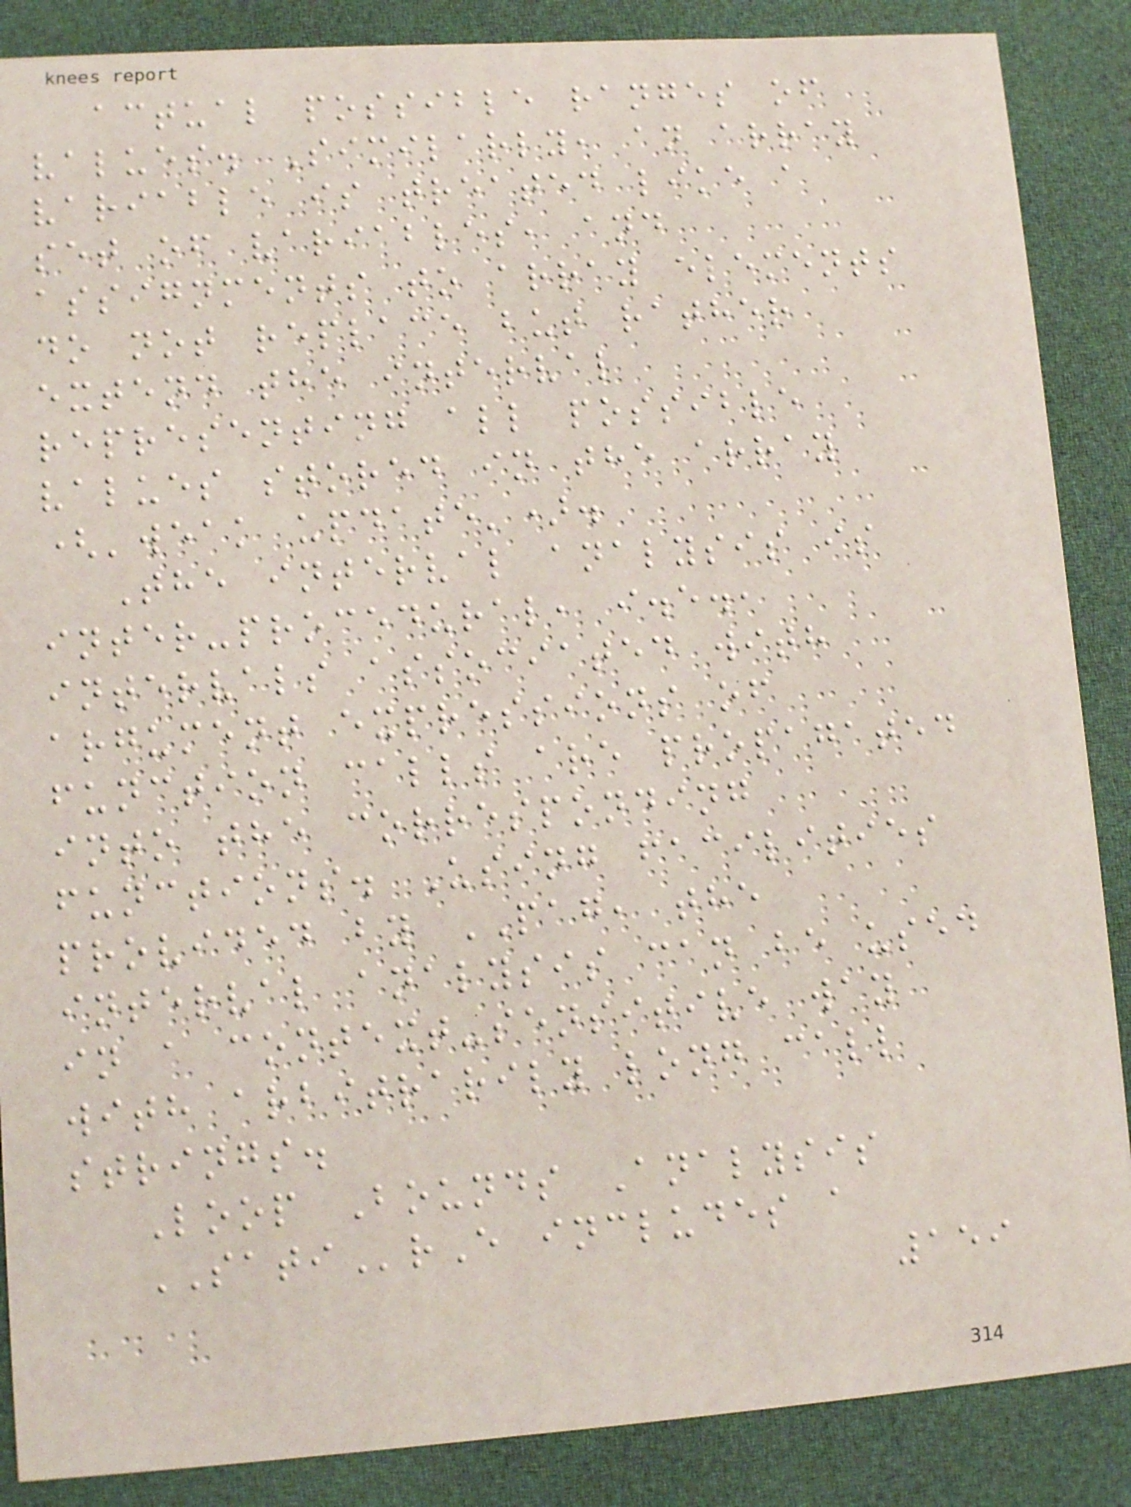actual possible ranges of
values. Similarly, an array
variable is treated like a
set of variables, and
assignments to array elements
do not replace but rather
extend the interval
representing all possible
values stored in the array
('weak update').
The interval analysis is
inter-procedural, i.e.,
intervals associated with
argument expressions of
function calls are propagated
into the corresponding
functions. Using facilities
provided by PAG, the
interval analysis can be used
in a context-sensitive way
with arbitrarily long call
strings.
Loop Bounds Analysis
SATIrE includes a
159
